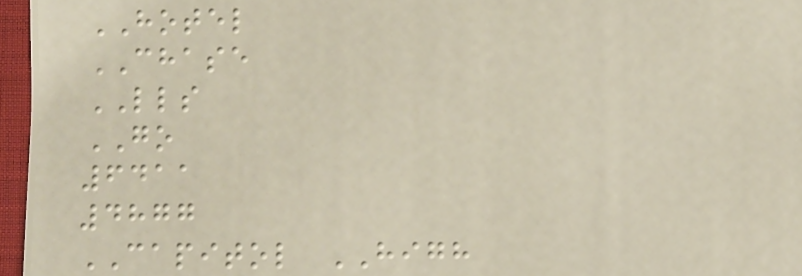HOTEL
CHASE
LLS
GO
6411
4877
CAPITOL HIGH
